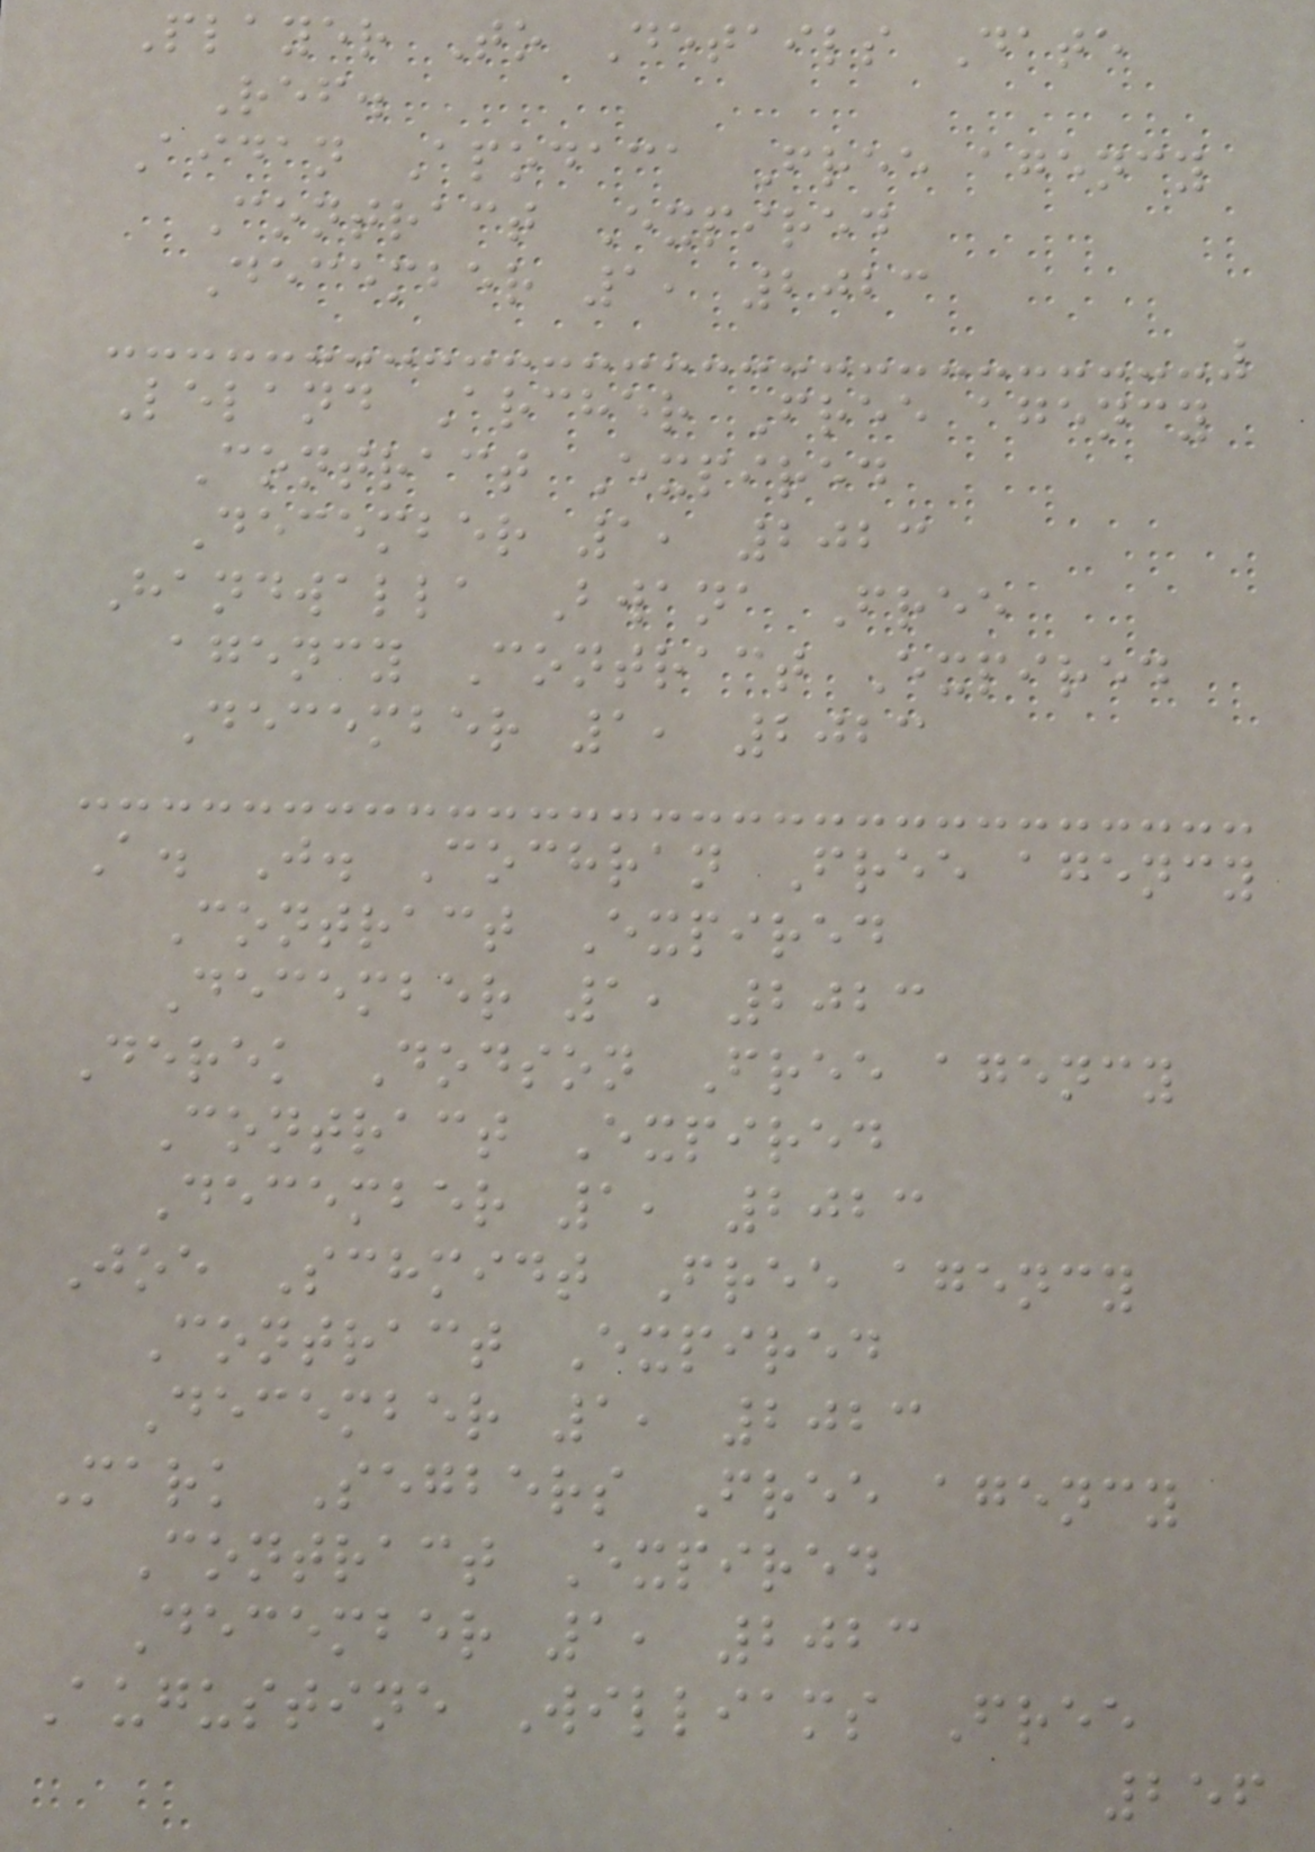Player To Details Date
Ref.
Aidan Apodaca Free agency
Contract Expired
December 1, 2023
Leland Archer Free agency
Contract Expired
December 1, 2023
Handwalla Bwana Free
agency Contract Expired
December 1, 2023
A. J. Cochran Free agency
Contract Expired
December 1, 2023
Derek Dodson Free agency
Contract Expired
December 1, 2023
Joe Schmidt Free agency
Contract Expired
December 1, 2023
Mark Segbers Free agency
Contract Expired
December 1, 2023
Augustine Williams Free
256
